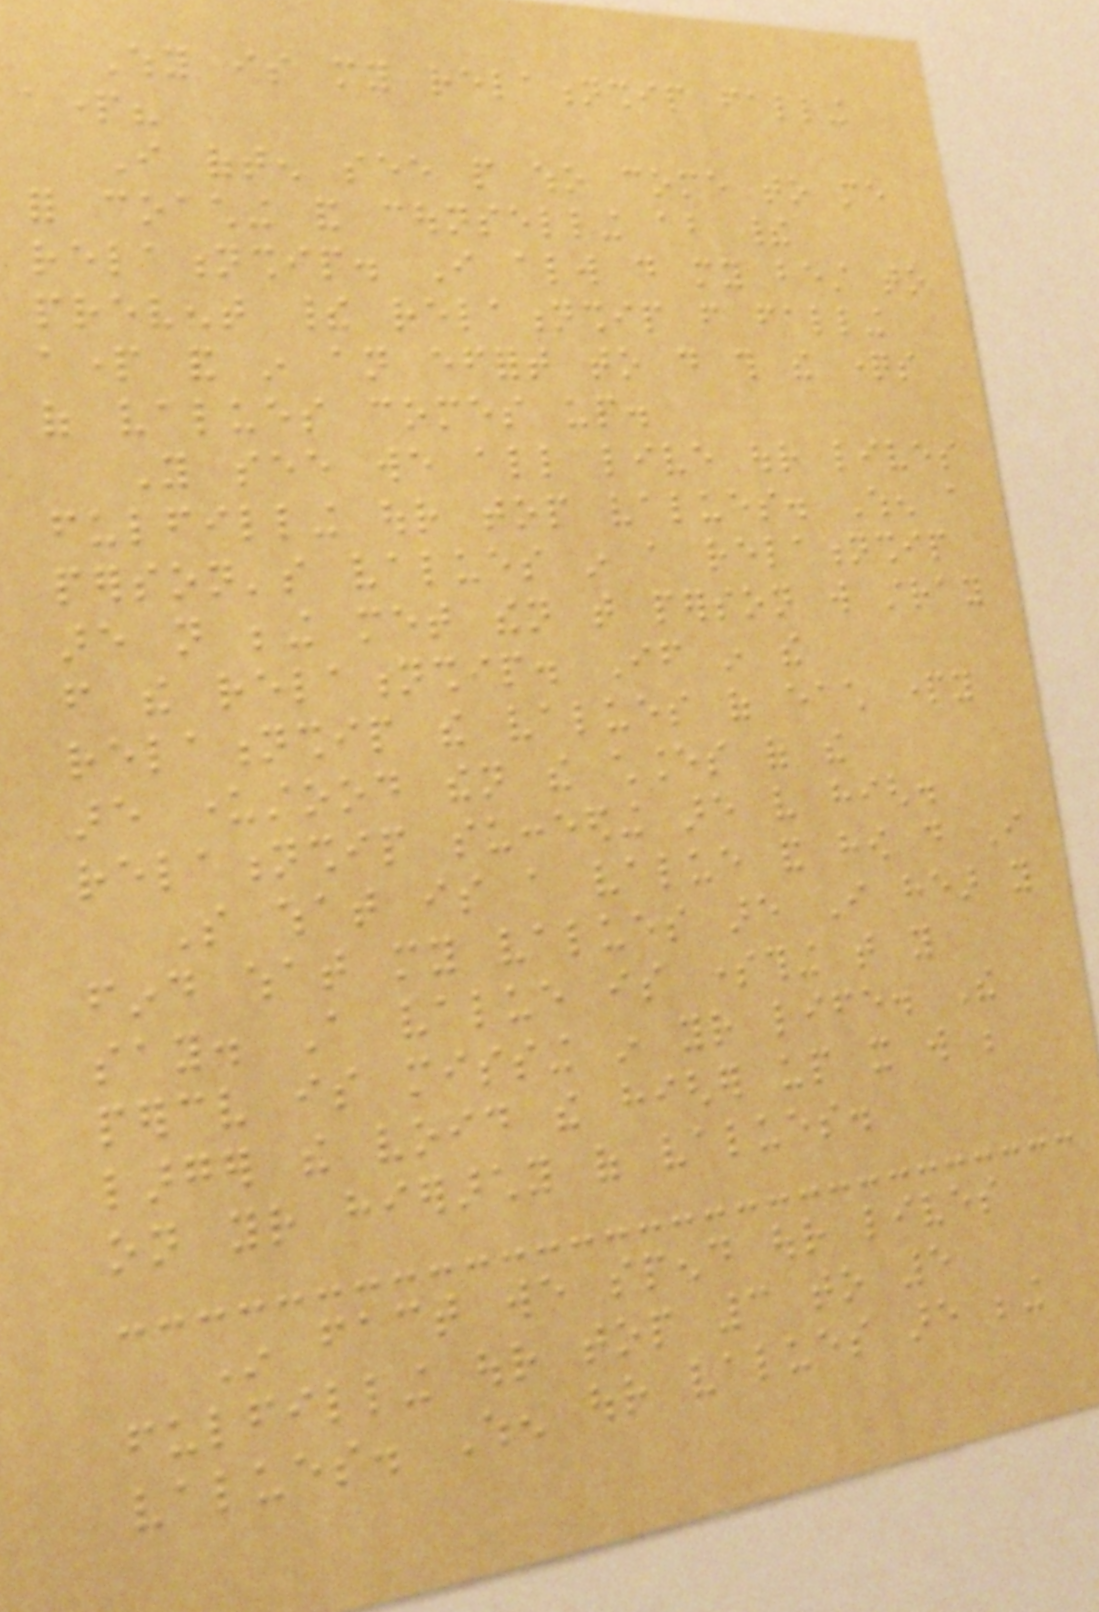Why is my relationship falling
apart?
I often see people who come to me
for coaching and counselling about their
relationship. I always do my best to
prevent their relationship from falling
apart and in an effort to do this the questions
of values comes up.
You see we all live our lives
fulfilling our top values. When a
person's values in a relationship
are not being met then that person will stray
from the relationship. If in the
relationship the values of each party
are understood then the chances of the
relationship succeeding are very high.
So what is a value and how do I
find what my values are I hear you
say. A value is something that you
perceive is missing in your life. The
larger the void the higher up it will be
on your hierarchy of values.
In fact we spend our lives
fulfilling our top 3 to 5
values. When our values are being
